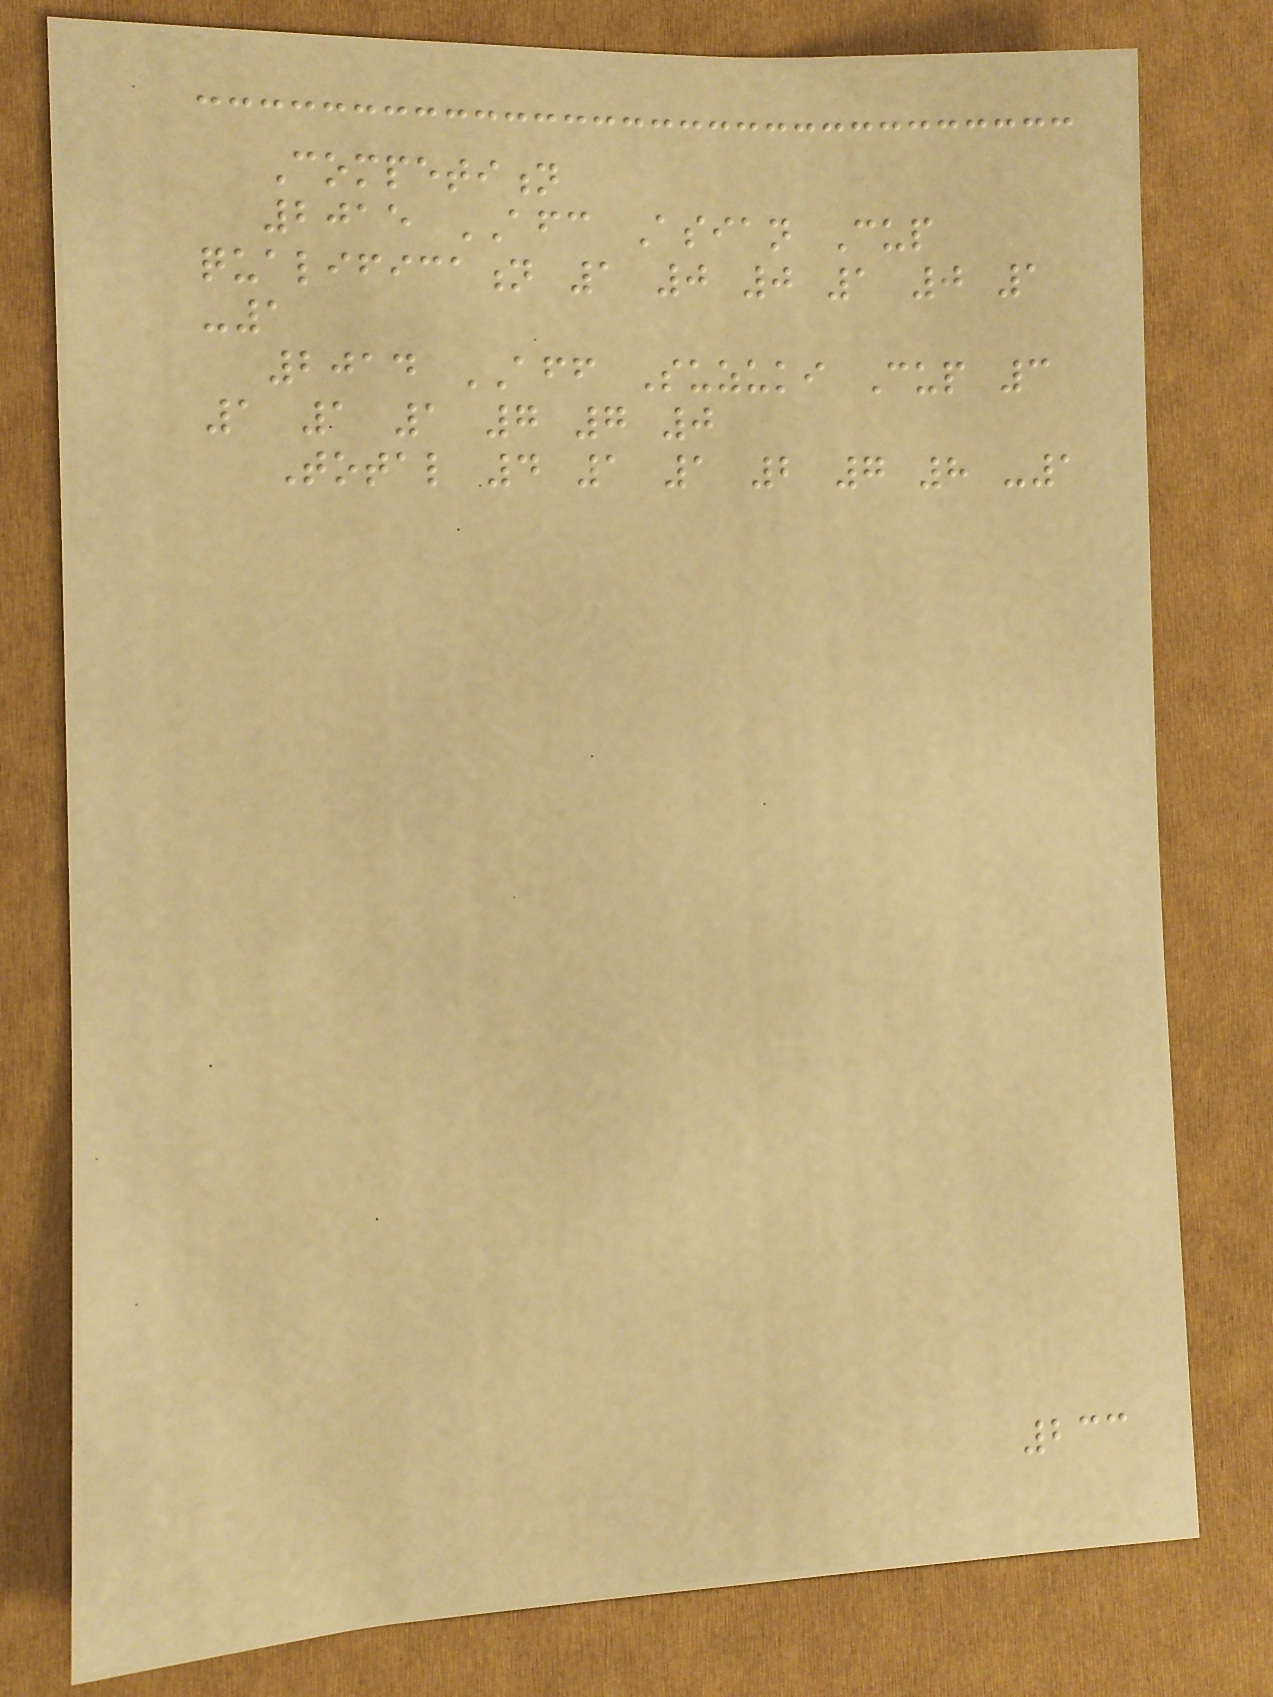Competition
2015 AFC Asian Cup
qualification 1 0 0 1 0 1
-1
2014 AFF Suzuki Cup 3
1 1 1 7 7 0
Total 4 1 1 2 7 8 -1
233
